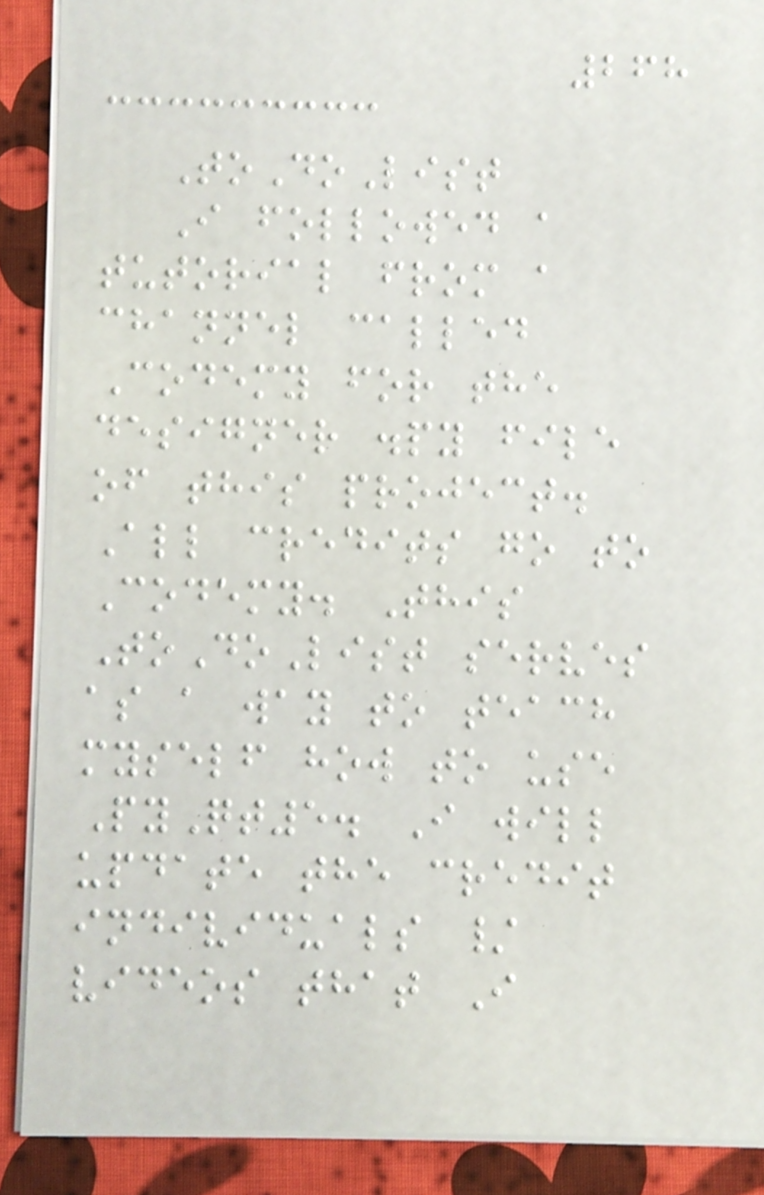268
ToDoList
I followed a
tutorial from a
channel called
Codemy for the
designer .py file
of this project.
All credits go to
Codemy. This
ToDoList serves
as a way to teach
myself how to use
PyQt5. I will
update the credit
individuals /
videos that I
